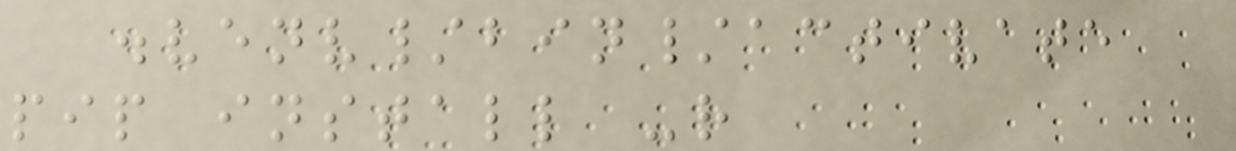.venv/bin/activate
pip install -r
